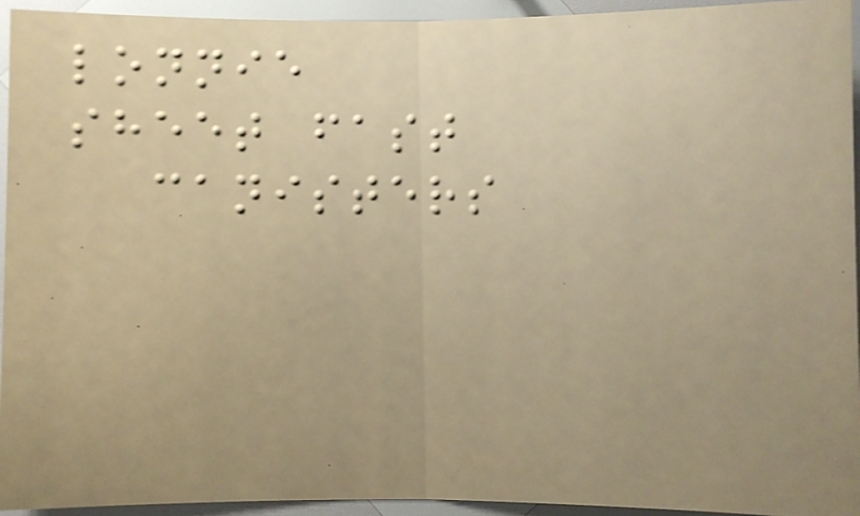lonnie
sheet fast
canisters
